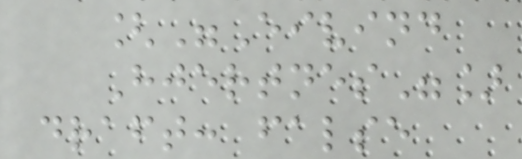["Eivind
Hjertnes"]
draft: false
